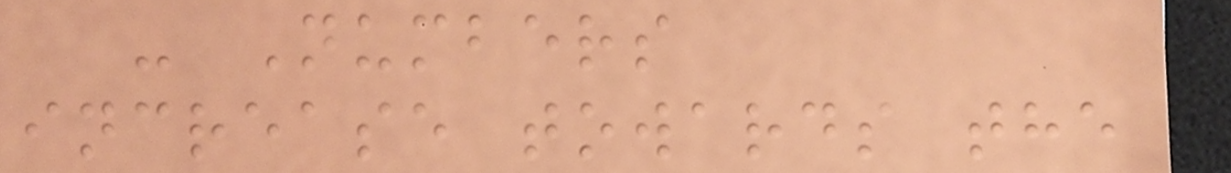- Numbers
increase towards the
